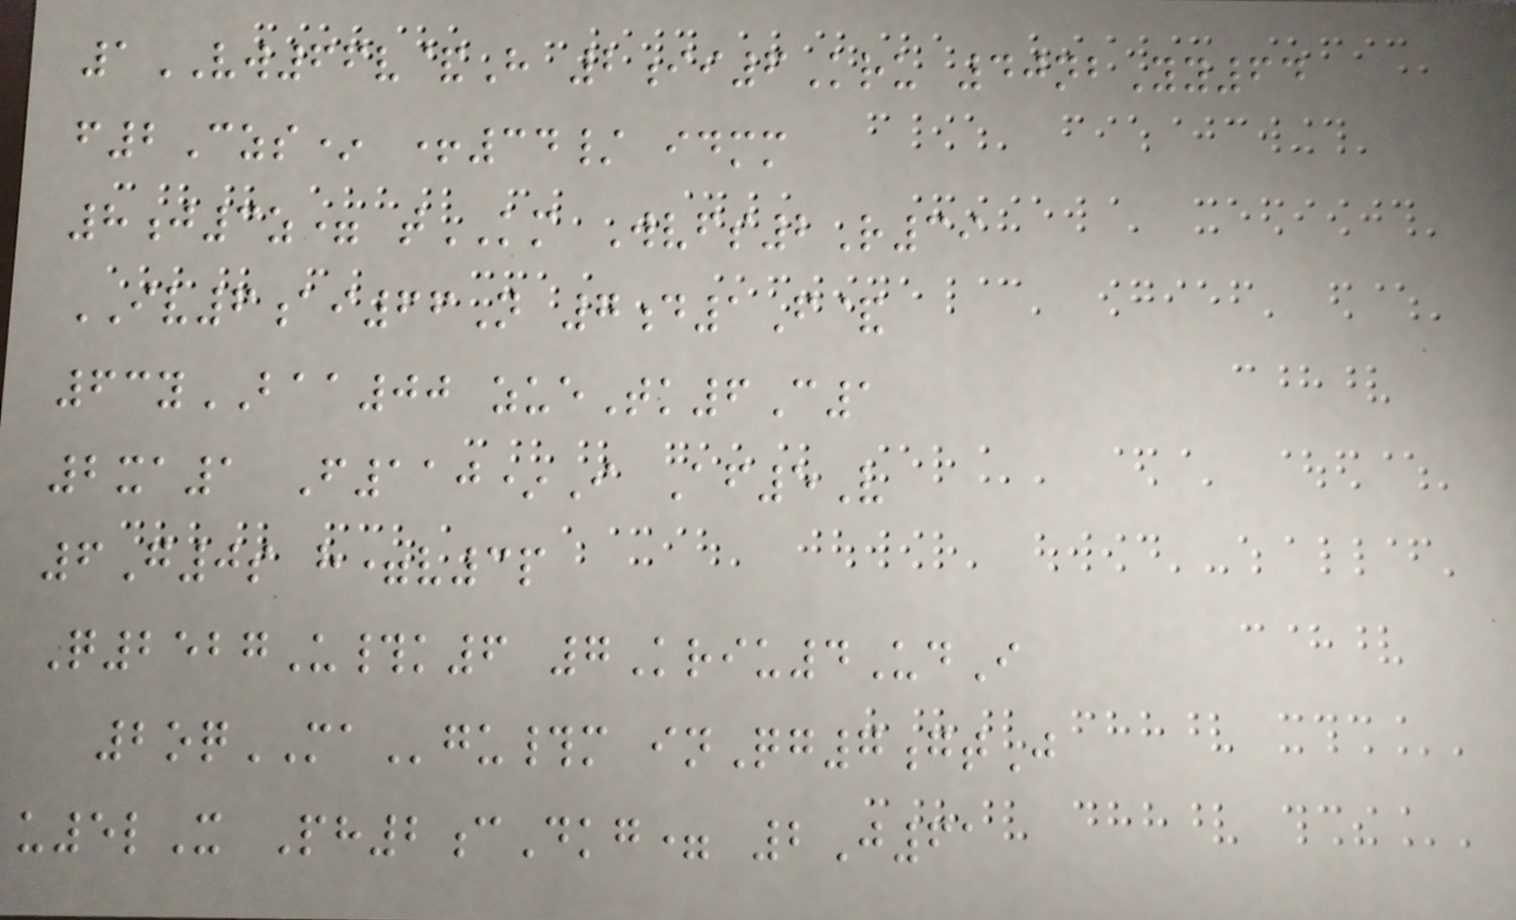1VW66v&H 2ii6Kru 40nbYy64
f2Czs* +34/ idmm
8j3z= tKM Wvfs2R39
IV6ai66N 7d1F&
63yBAA00 zueTk6C1
2xa1 F110*I Af5V
6G0s h=v3p
Q2527U#k6 7Kriu4UdI
2oqMAgu#m inQg7gtJ
u5lX Ph2cDkg= 2J61
